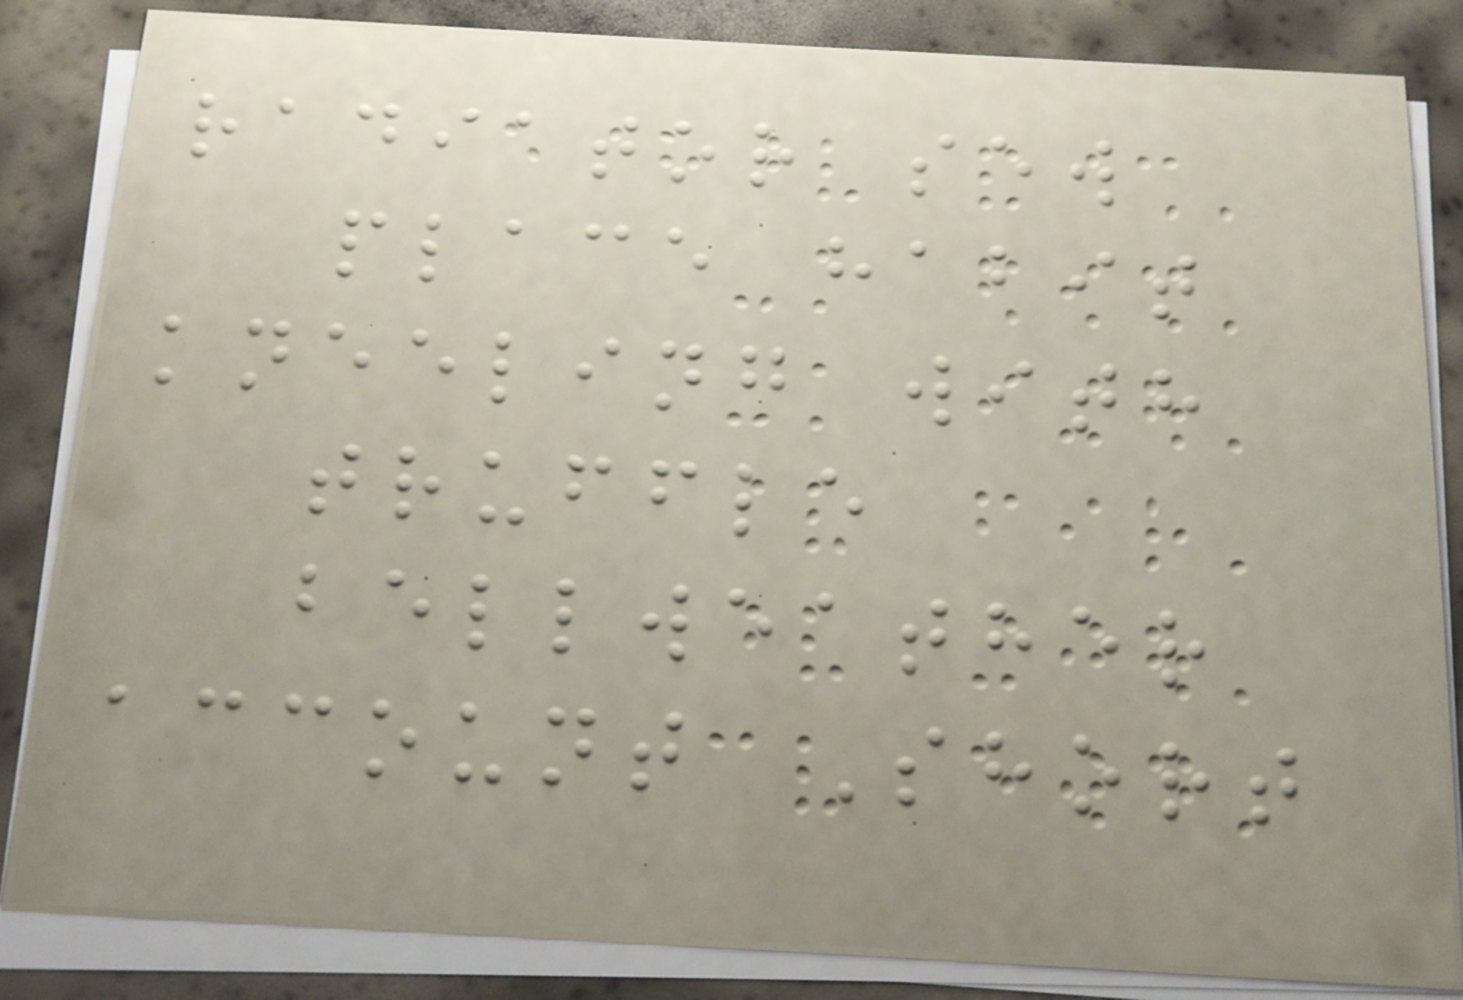radiator sew
place habit
kneeling with
truffle
bellweather
account Short
